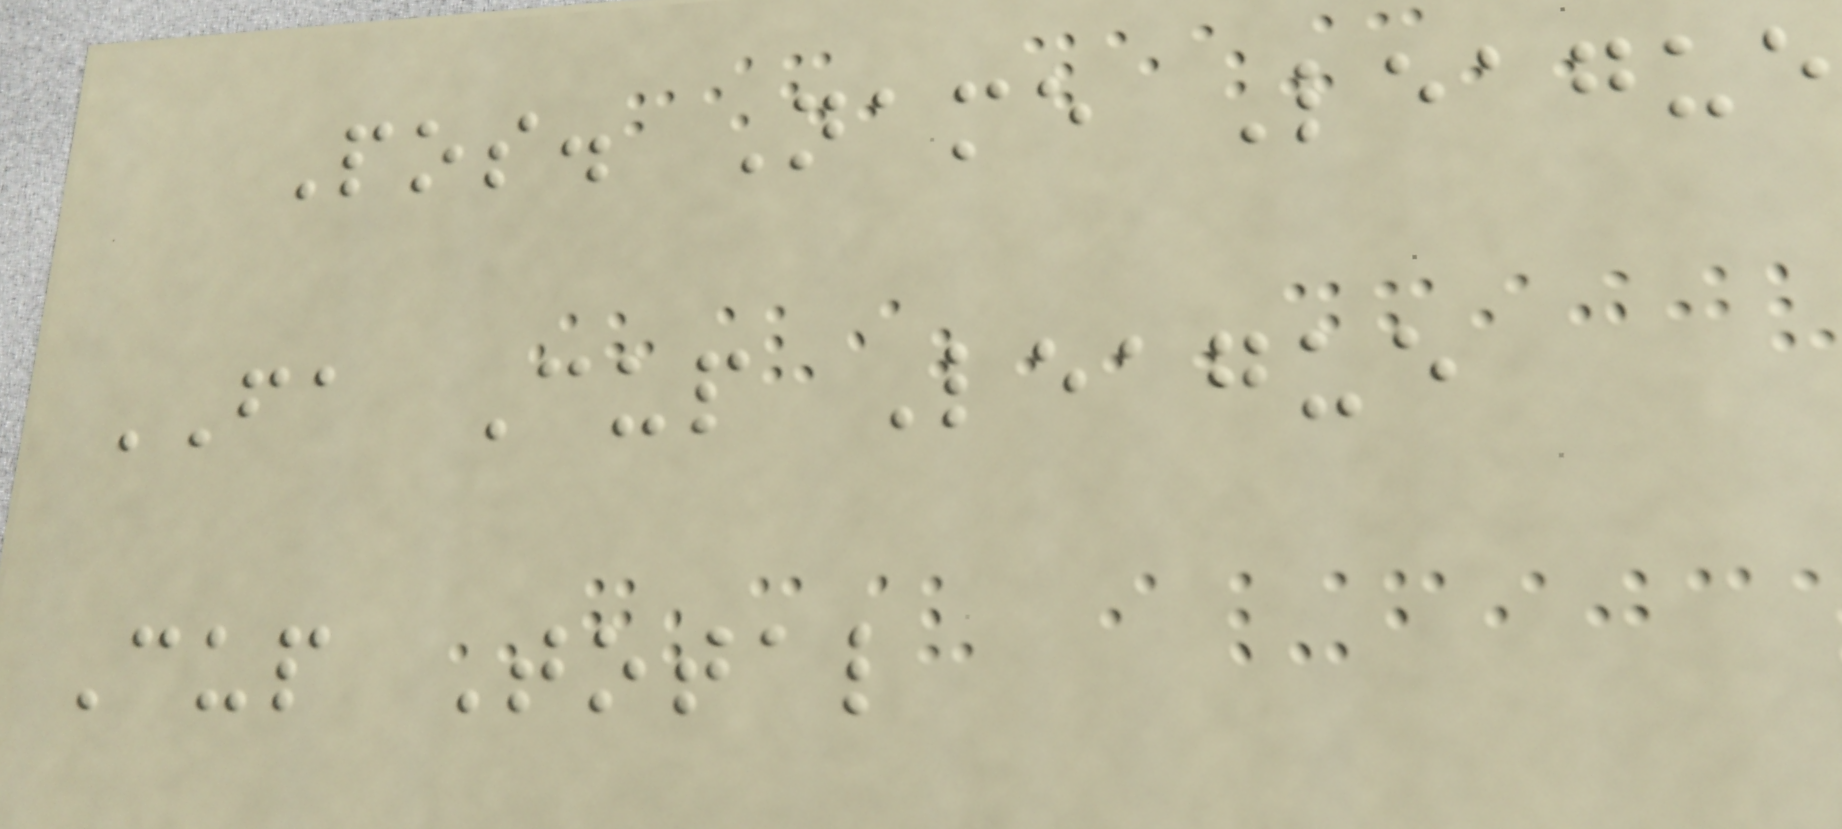Pos. Name League
FA Cup League
Cup Total
